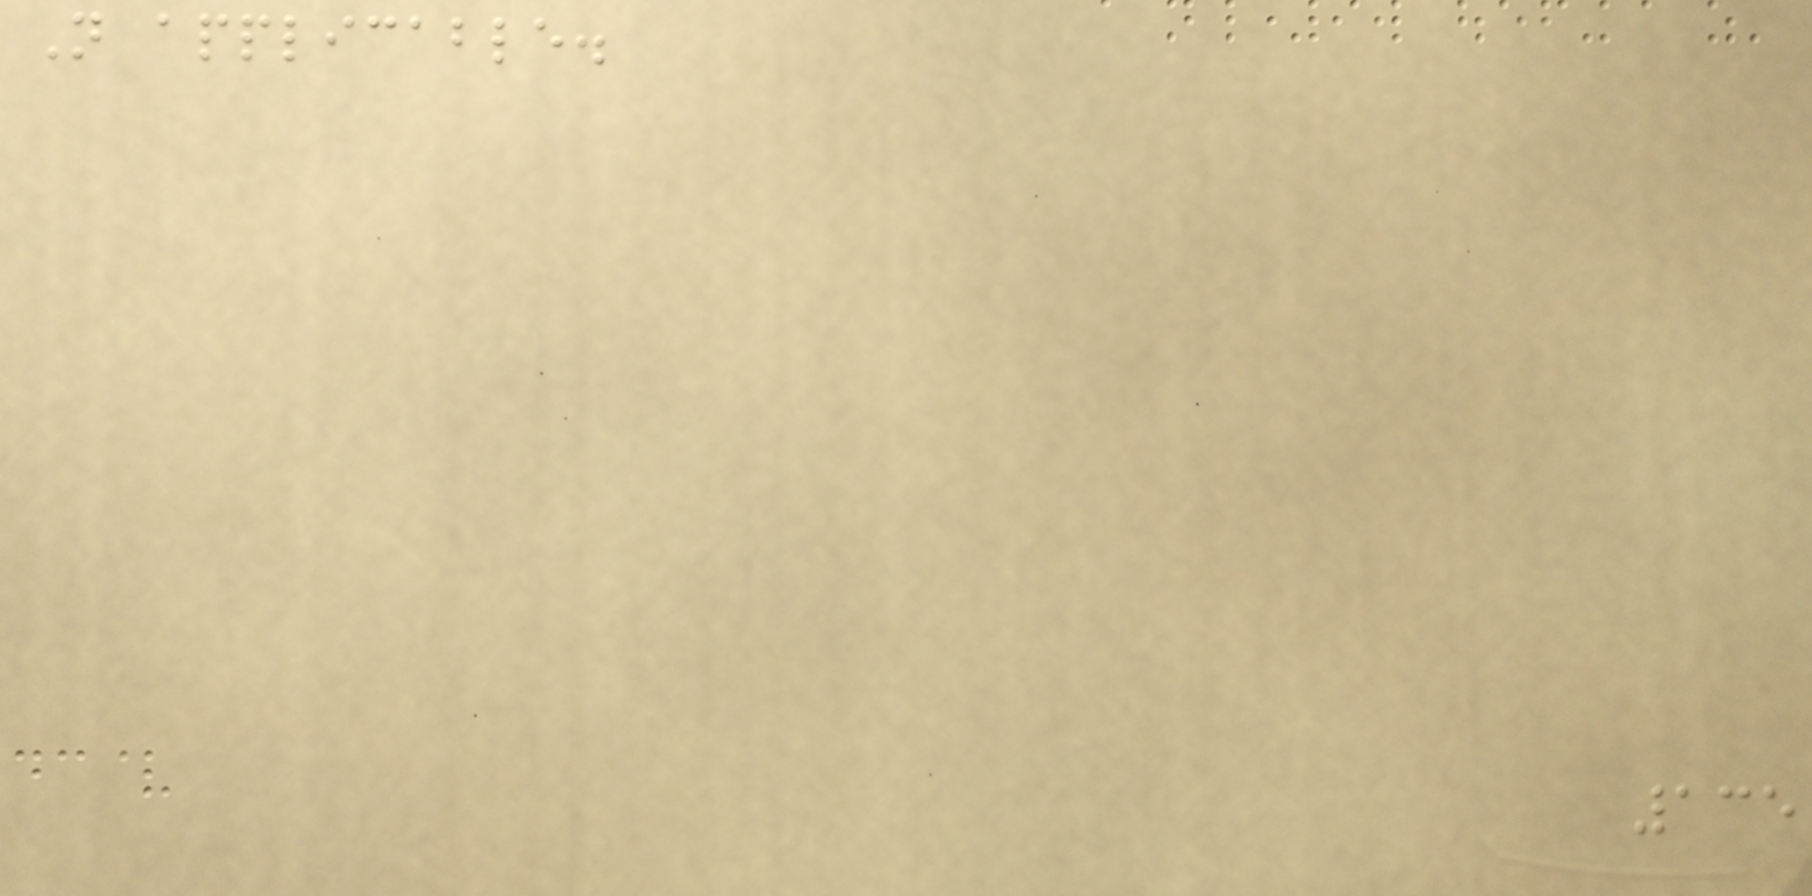Not applicable.
135
